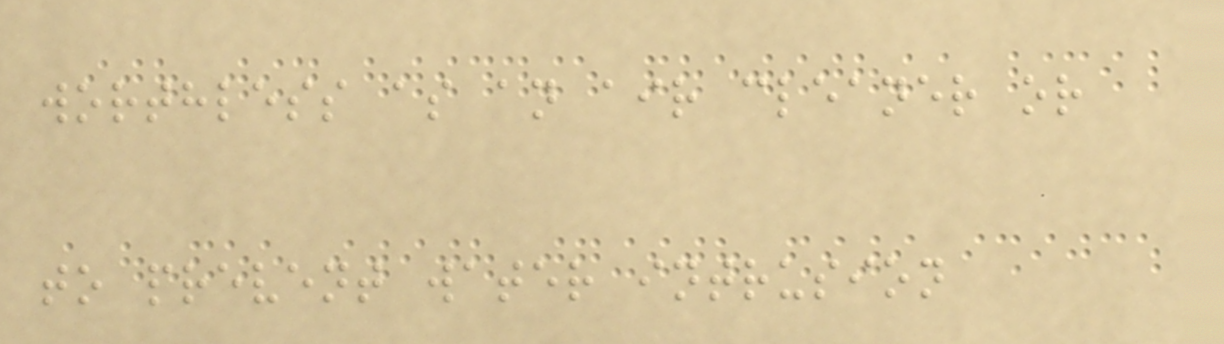worthless as an air cleaner or
to prevent water intrusion
